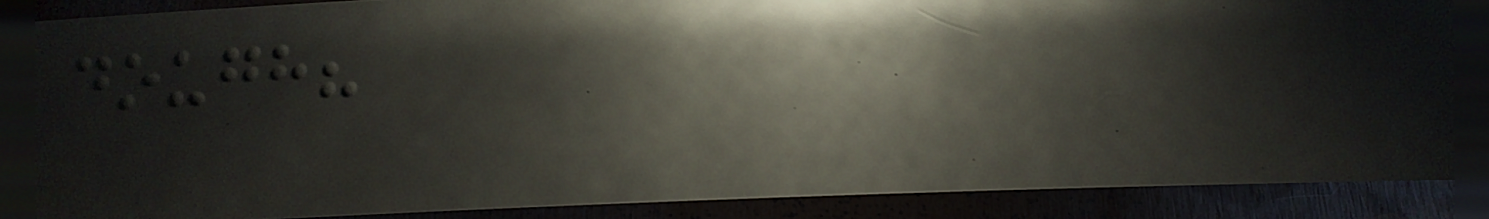dough?
